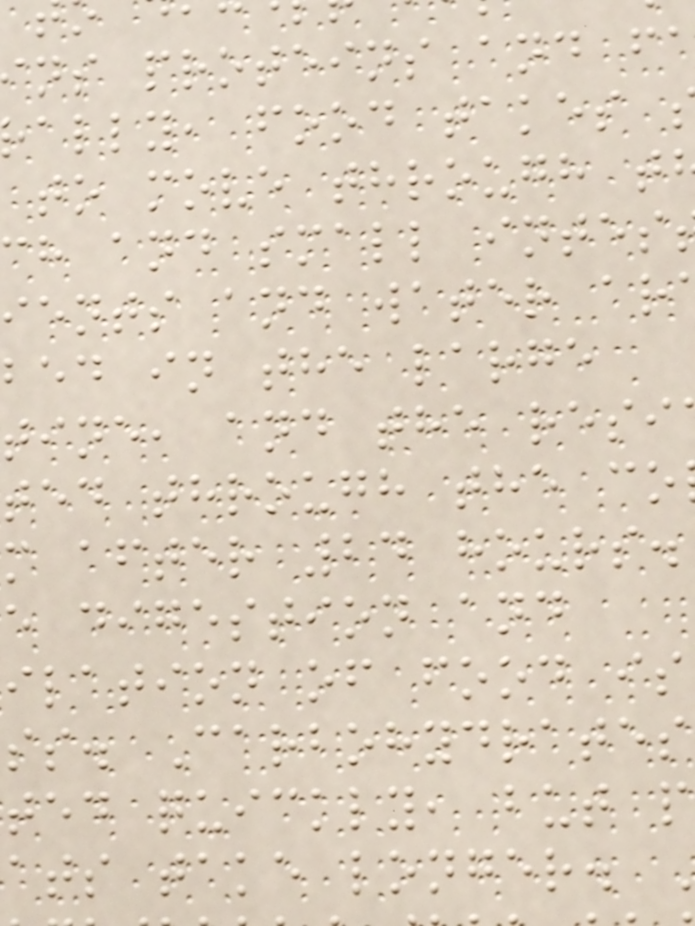ns proteins and f
ally, food takes
to move through t
ch and small intes
ients and water ar
bed in the large
tine, and the resi
ted through the co
m after 24 hours.
e digestion and
ilation of food is
ss. Carbohydrates
ted quickly, but p
ats take longer.
